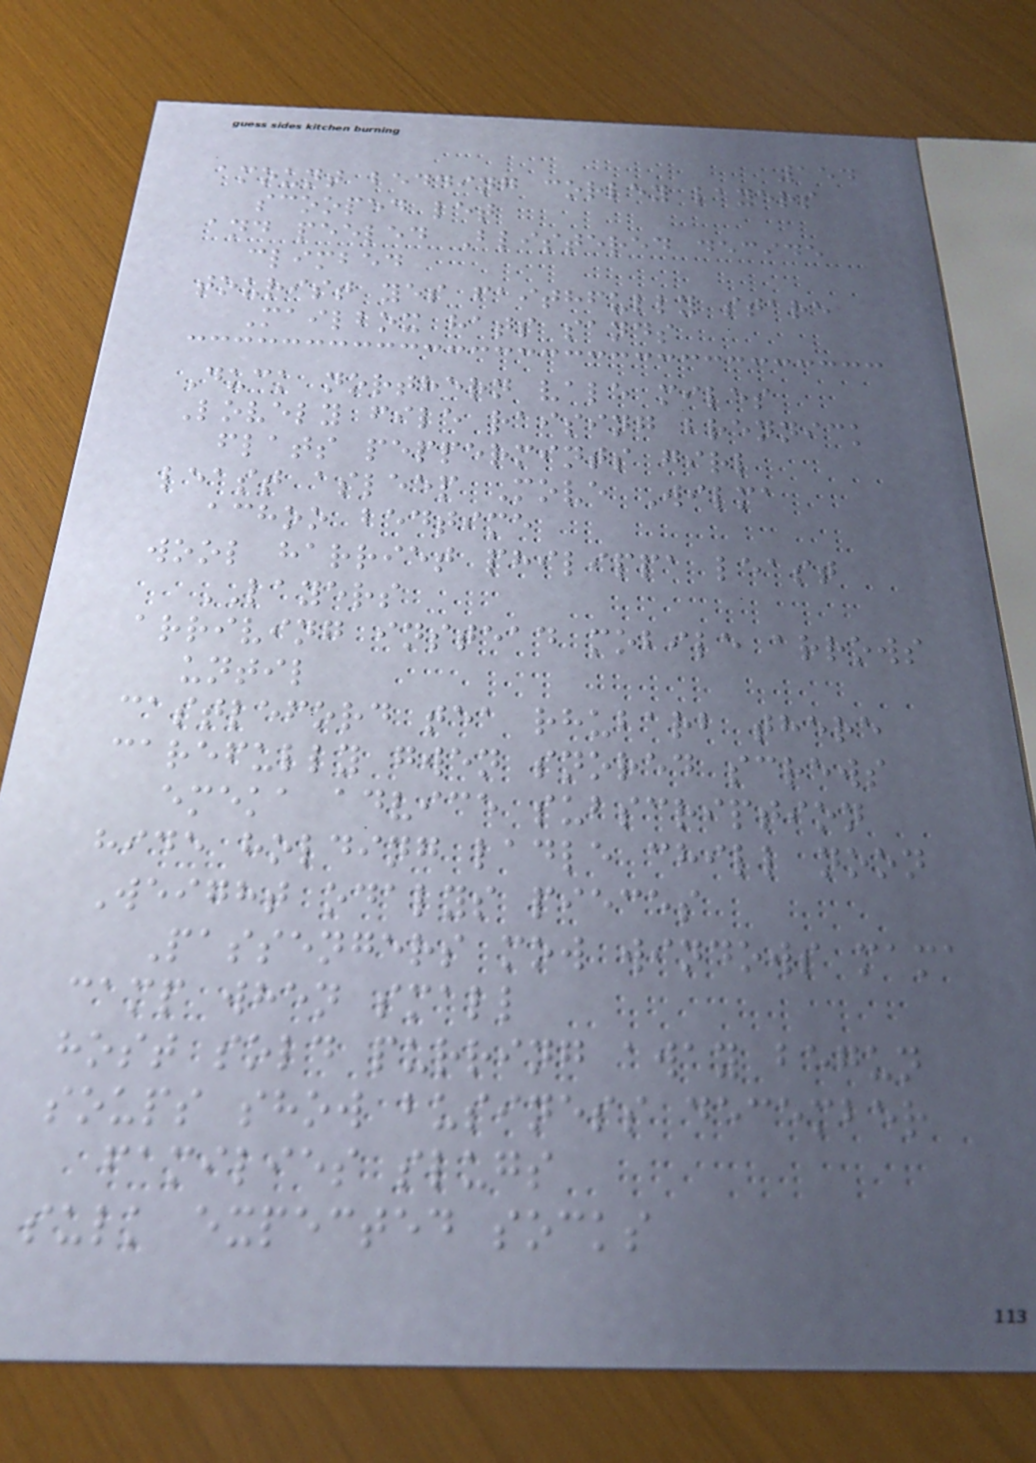154
amount bedding corley layers
scooped let
and peeled Blistered decide
climbed
tourist yes faithfully stare
Mailbox hats sands
Duck northern vale miles
Lovely file raising brennick
flats peppermints girl
least asleep Move Wilma
achoo bedtime
wool harriet philippa least
LAYERS
arriving instead mobile arrows
until
castleford tea rhubarb there
carefully gwen snored screws
emeka advice subscription
hide holding ladle chill noon
Weight odalys pieces
Passengers mow windows mama
camp when small
host sold purring away begun
soups show business december
families slugs
sulk expected socks
